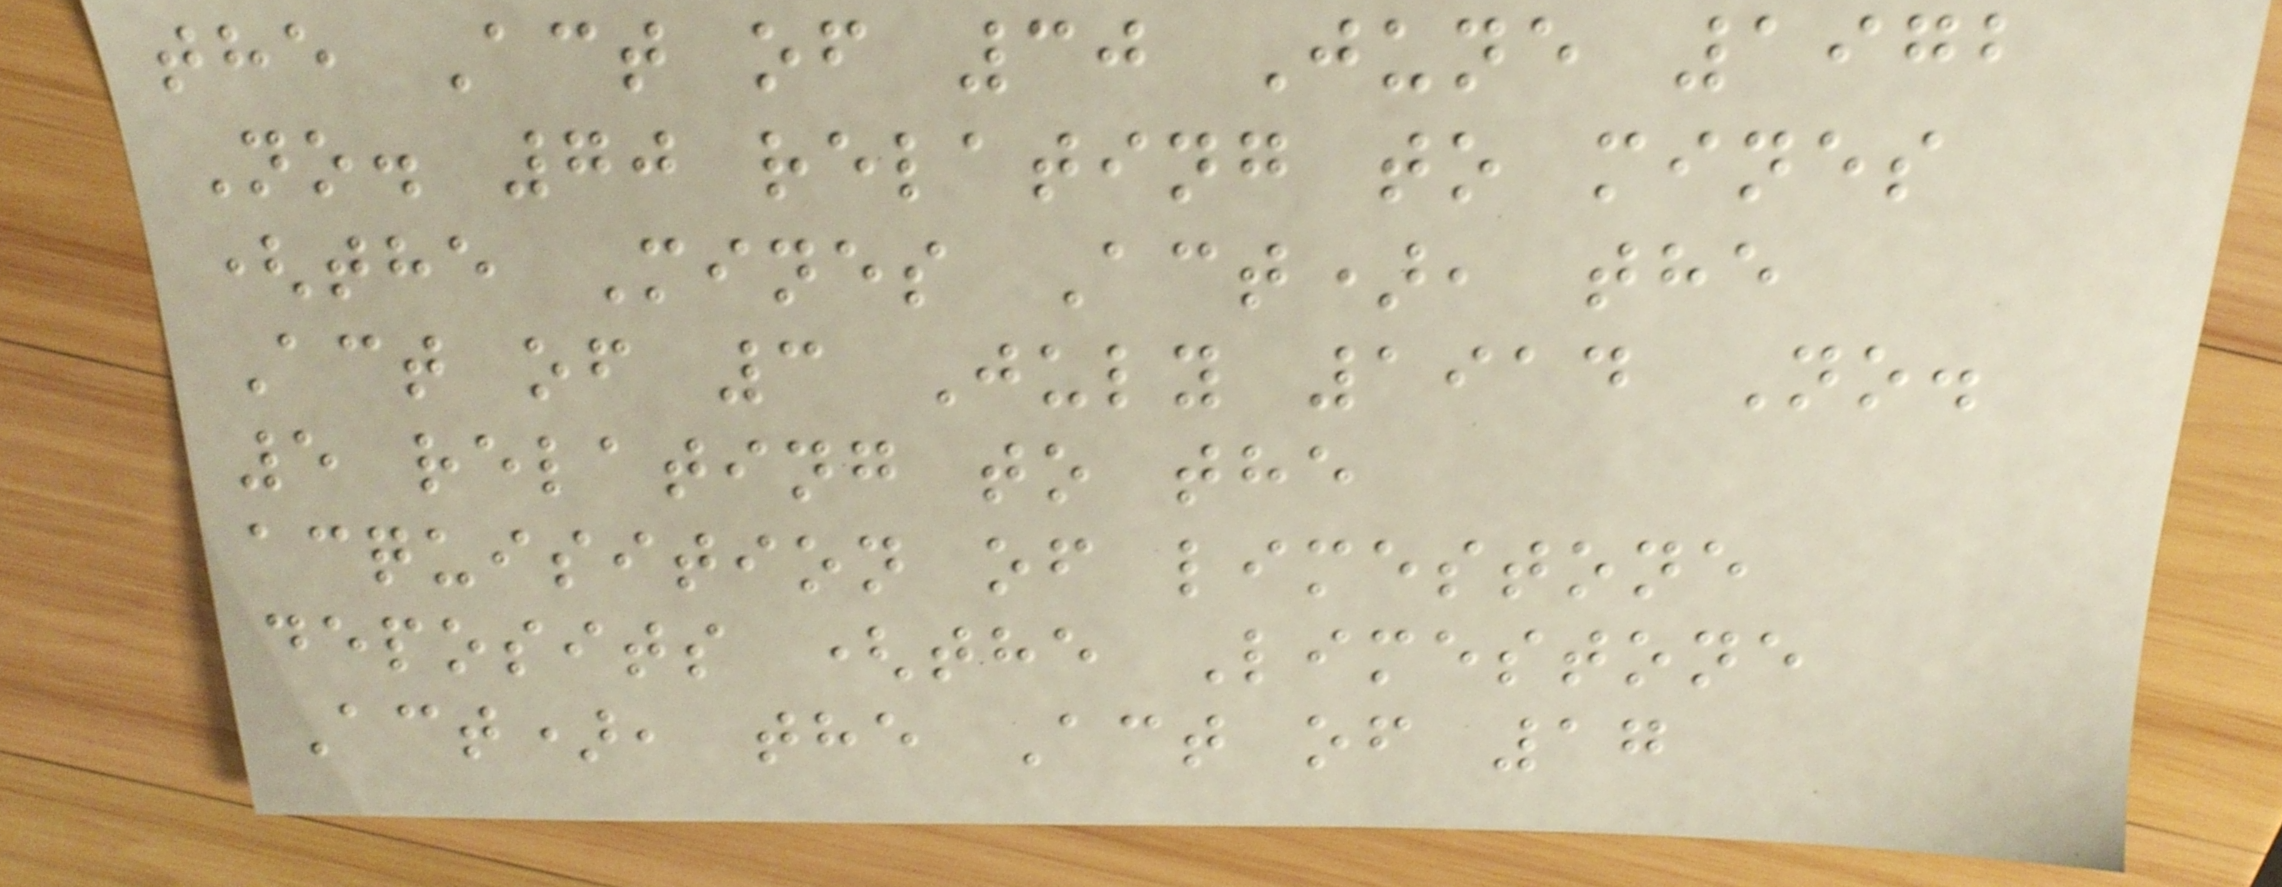the Act of 30 June 1972
No. 70 relating to mines
(the Mines Act), the
Act of 3 July 1914 No.
5 relating to the
acquisition of limestone
deposits (the Limestone
Act), the Act of 17
